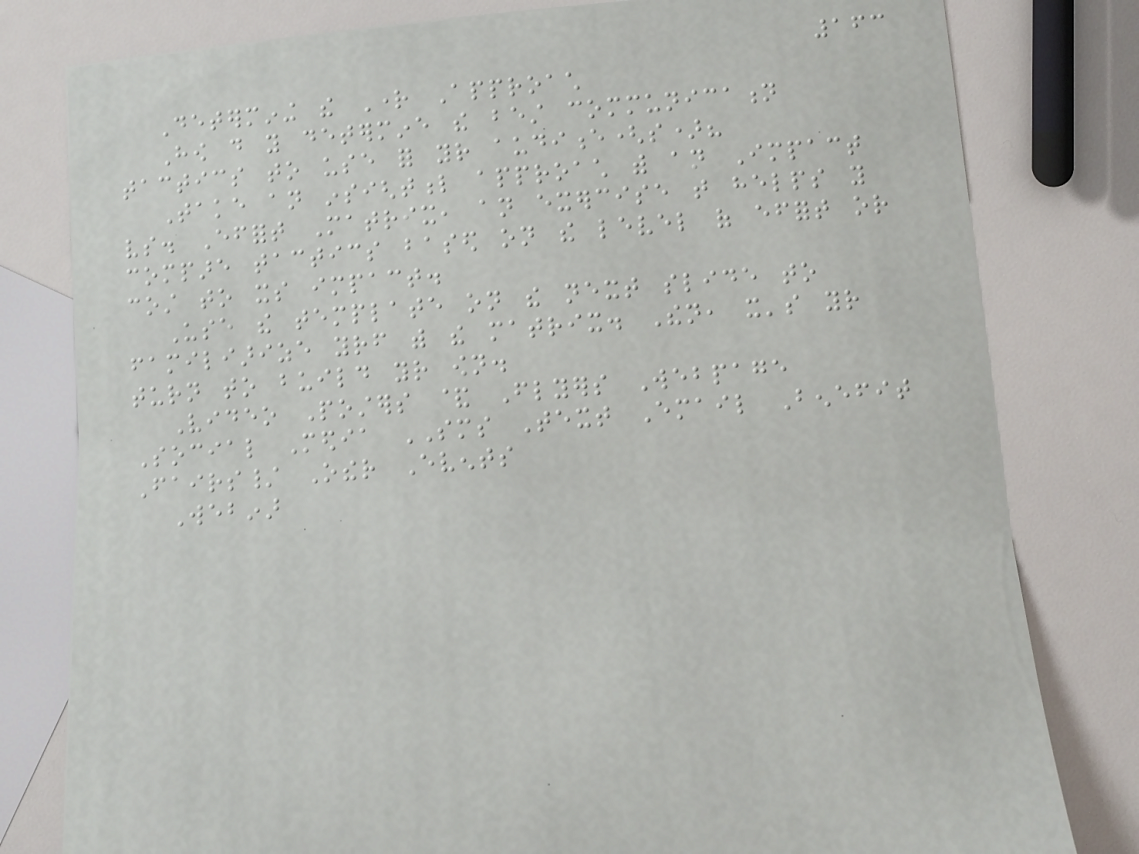163
Determining the Right Approach
How do you determine the best communication
tactics to use for your audience(s)?
Take an insightful approach with an Impact
vs. Effort Matrix, an exercise that helps you
compare tactics based on the level of effort or
cost to its impact.
Use the template on the next slide to
familiarize yourself with the matrix. Then, it's your
turn to build your own.
Video Posters & Flyers Webpage
Social Media SMS Text Email Benefit
Fairs/ Other Events
Webinar
